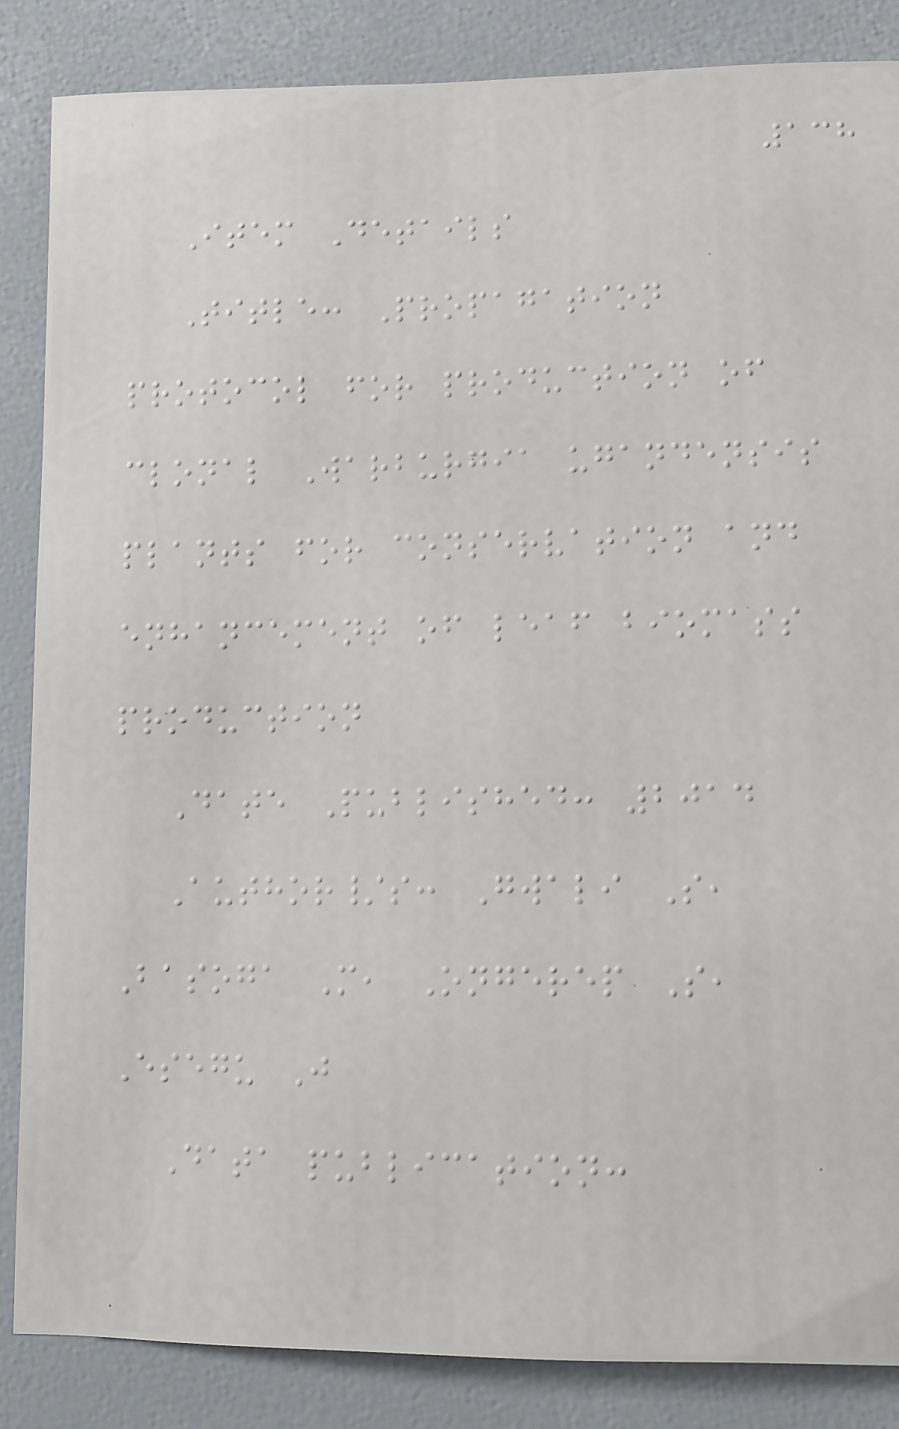138
Item Details
Title: Propagation
protocol for production of
clonal Warburgia ugandensis
plants for conservation and
enhancement of leaf biomass
production
Date Published: 2014
Author/s: Gwali S,
Basoga M, Ongerep S,
Esegu J
Data publication:
